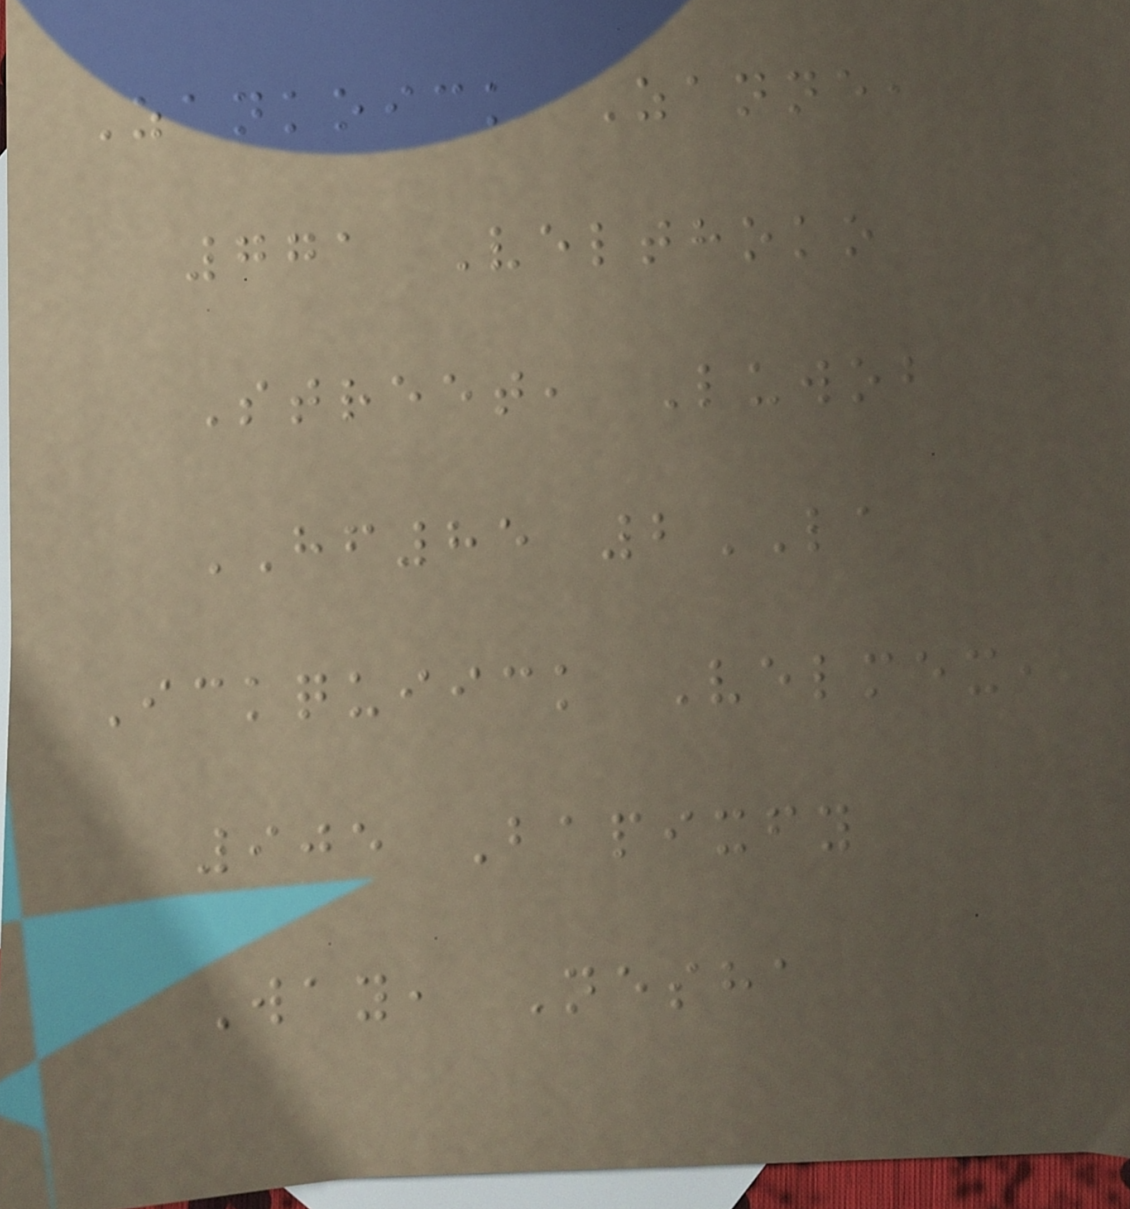Zankoick Zanne,
771 Velthoko
Street, Luwob
HF85 2LA
Ickquiick Velmex,
905 Bapixfy
Way, Nesha
